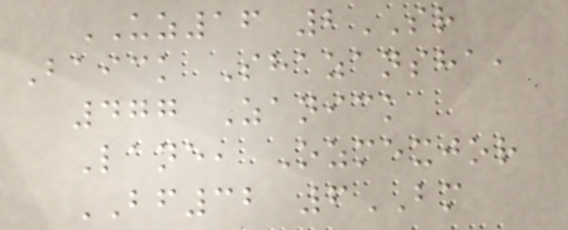UZ16 2SR
Baick Shazansha,
477 Zanick
Lane, Ozmexjor
BF32 6BM
